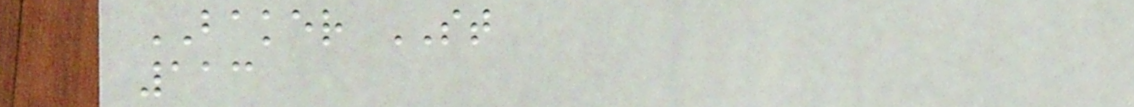BAKER ST
113
